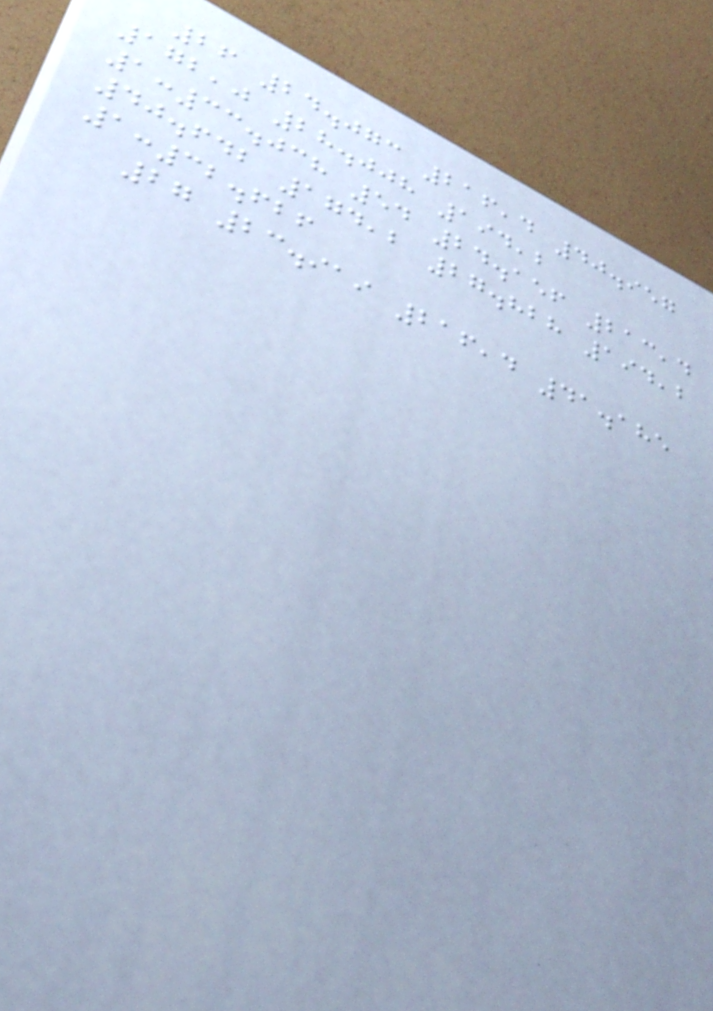26 24.073 216,4 40.957
172,0 28.008 194,2
1:33.038 54 24.156 213,4
40.642 174,2 27.828 194,2
1:32.626
27 23.919 216,4 41.185
